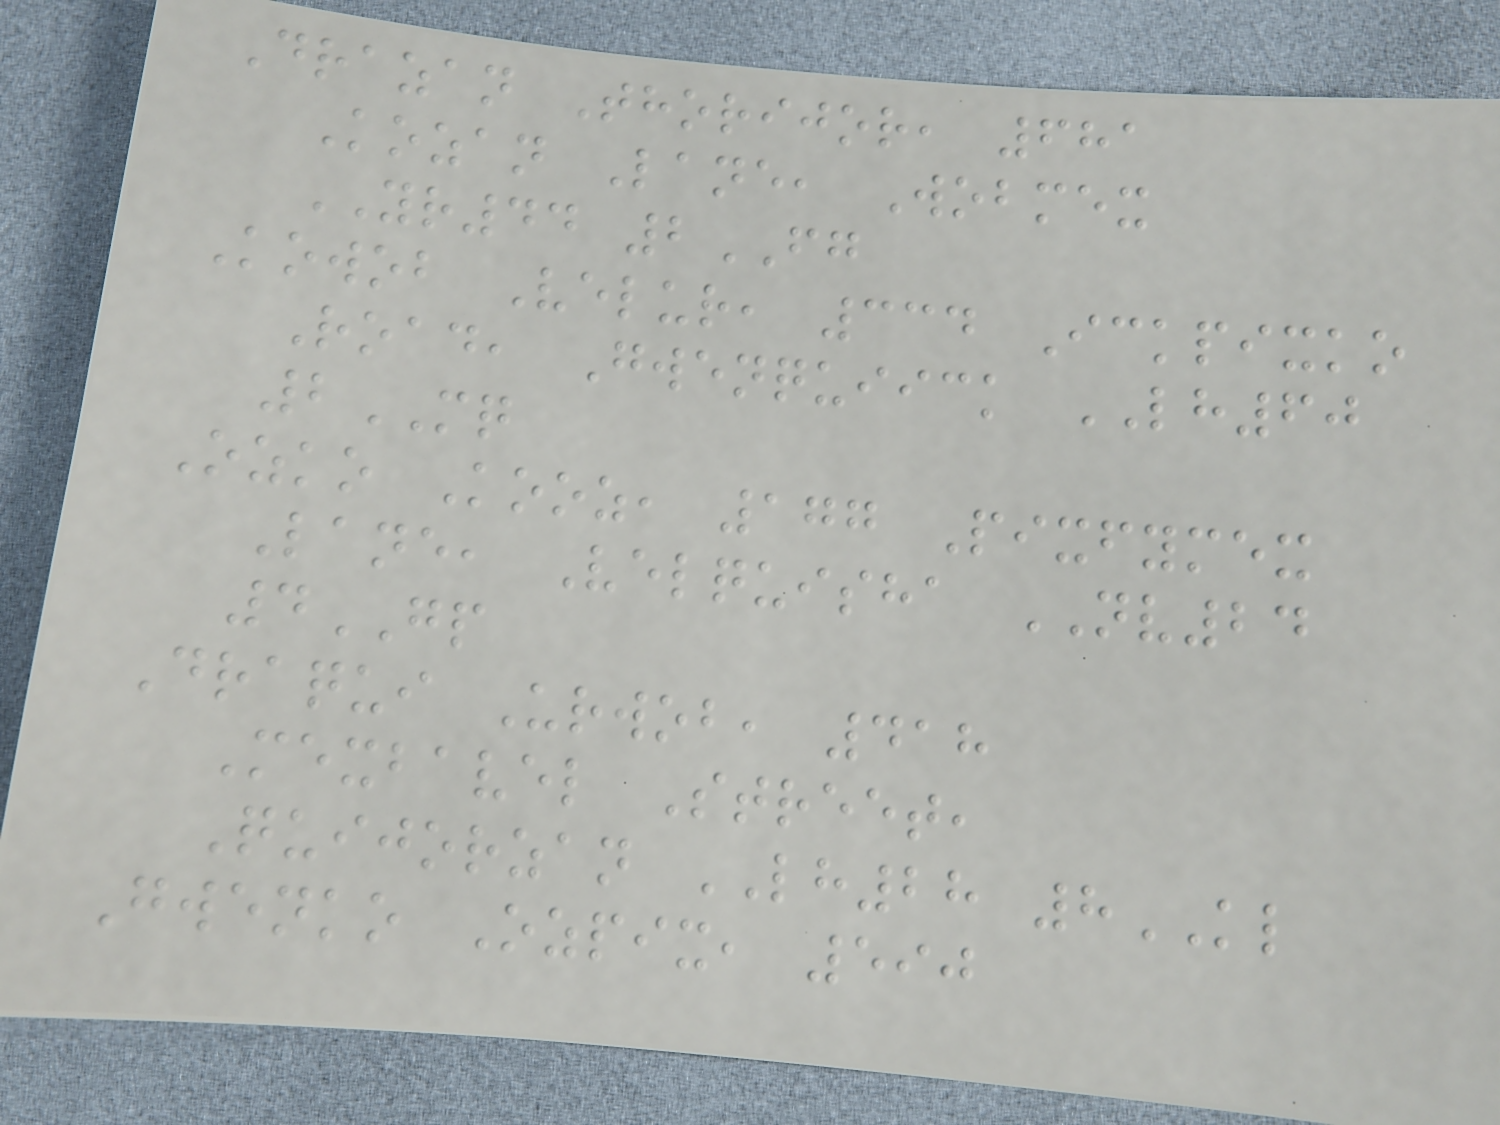Drazan Thorijor, 681
Kozan Lane, Wobmex
YR44 2FG
Kowob Velur, 334 Ickpixko
Road, Gwenquiick LH60
2MQ
Ozko Kooz, 177 Pixfymex
Lane, Velquisha NV24
4GP
Draqui Urwob, 418
Mexbavel Street,
Quijorzan LH28 8KL
Gwenko Ozpix, 590
